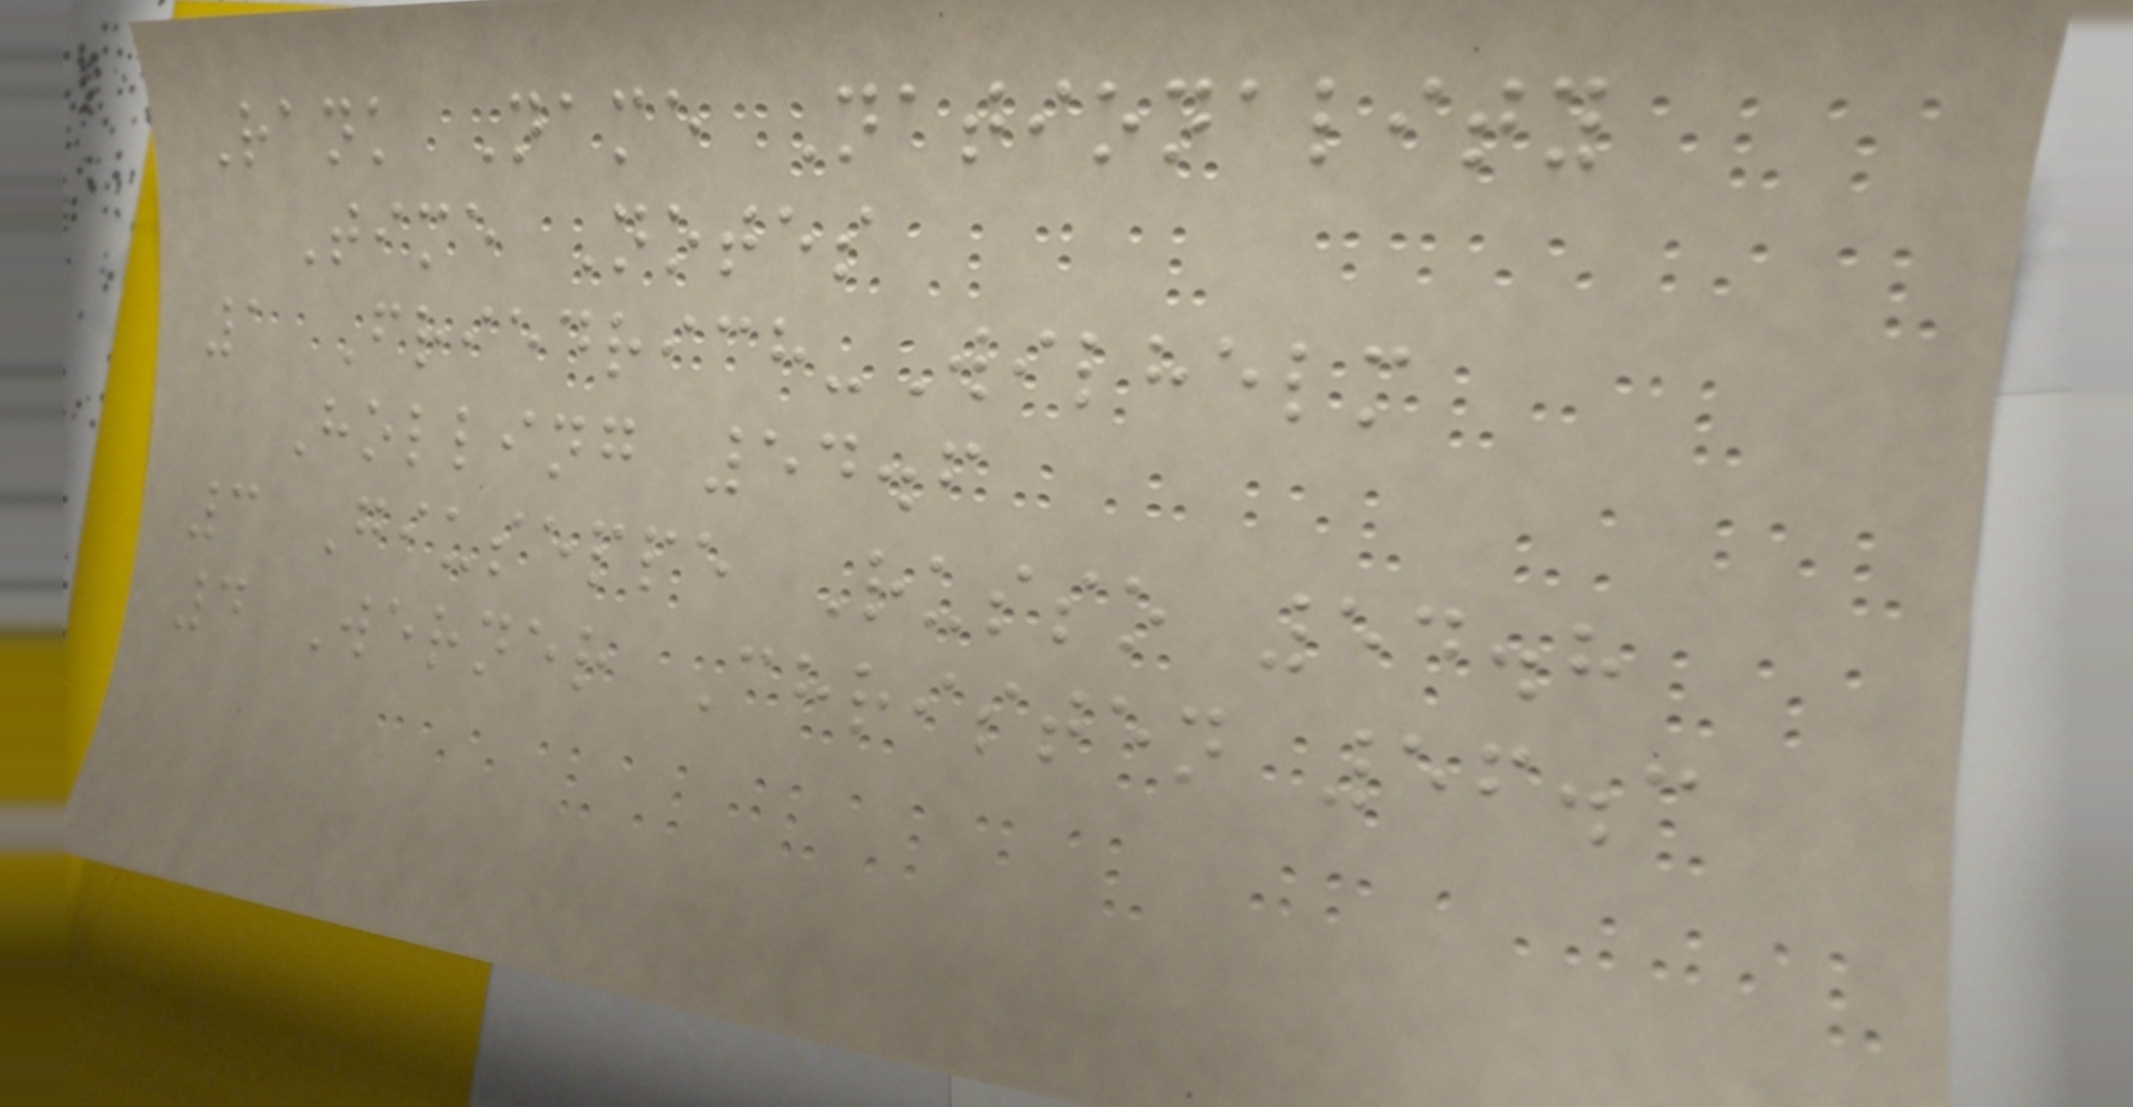Rank Name Nationality
Time Notes
1 Friedrich-Wilhelm
Holling 54.6
3 Giuseppe Russo 54.8
4 Werner Christen 56.3
